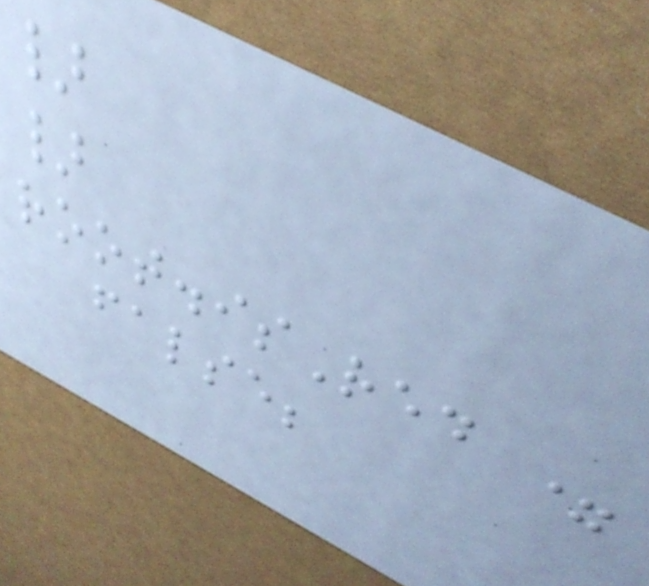}
}
root.isRed =
false;
